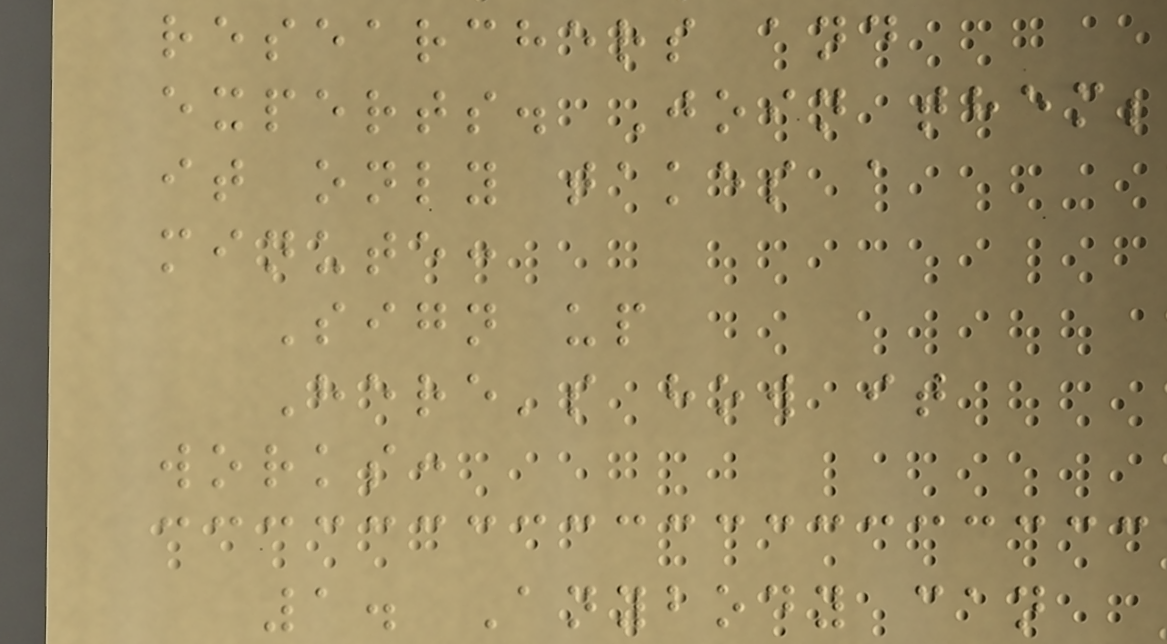researchers and
experts. Join them;
it only takes a
minute:
Sign up
Here's how it
works:
1. Anybody can
